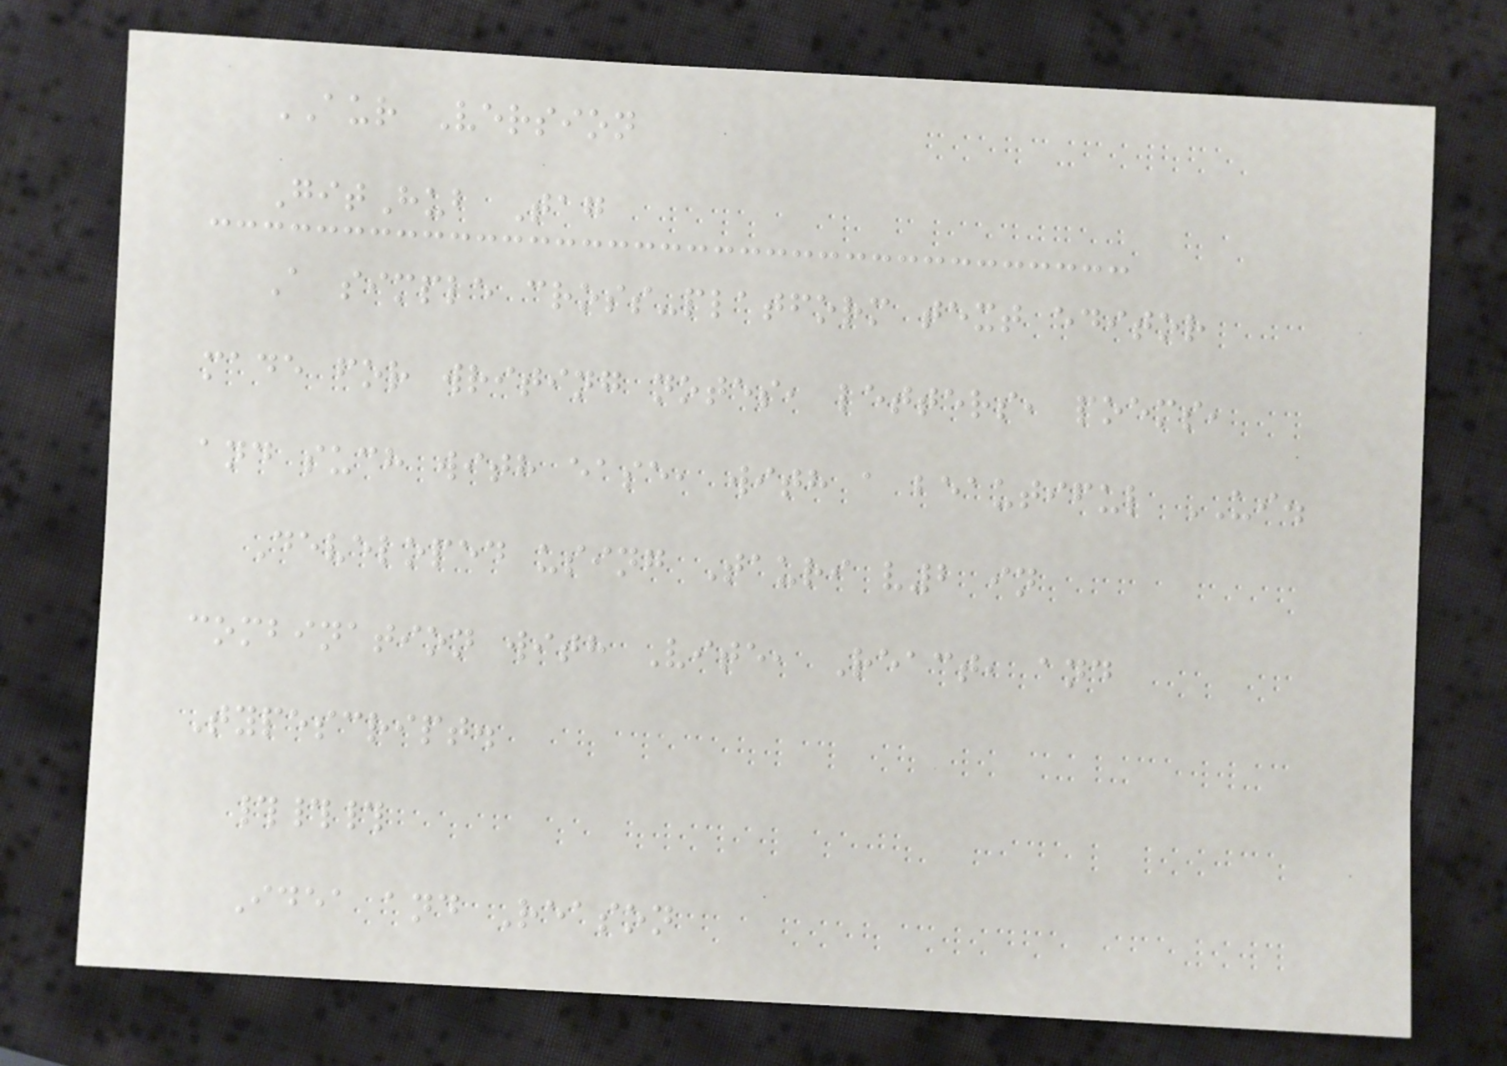AUR Version
GitHub Tag
A simple cross-platform text editor
made for writing notes, letters, poems,
and such with ease, with a beautiful UI.
Developed using Tauri v2 in
combination with Vite, React, and
Typescript.
###
Idea and Reason
